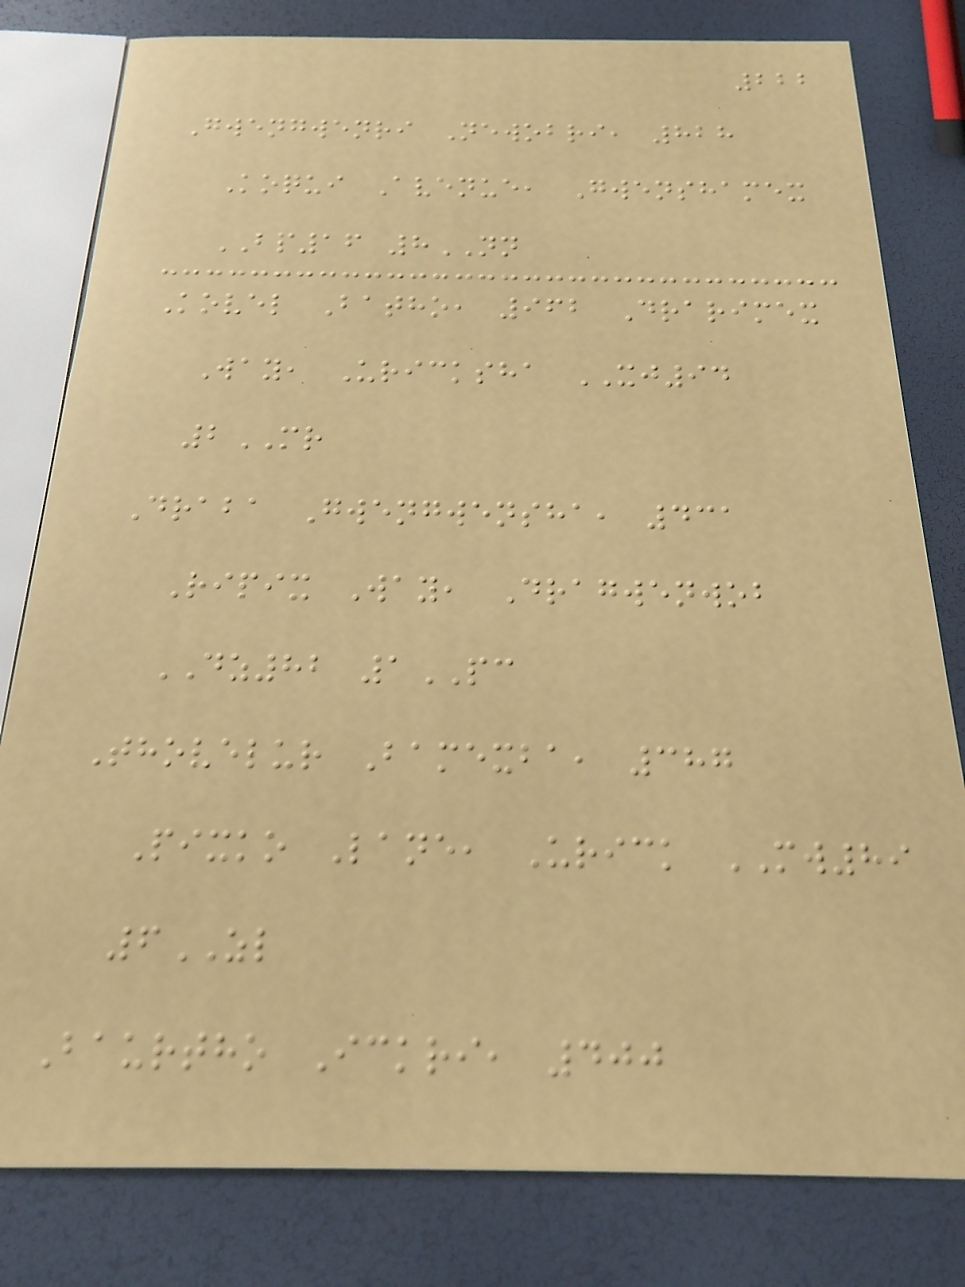222
Gwengwenri Newobri, 828
Koqui Avenue, Gwenshamex
BP16 8NN
Kovel Batho, 962 Drarimex
Way, Uricksha XJ94
2MR
Draba Gwengwensha, 431
Ripix Way, Dragwenwob
DZ82 1PC
Thovelur Bamexba, 387
Pixko Lane, Urick MW89
6ZL
Baurtho Ickri, 400
